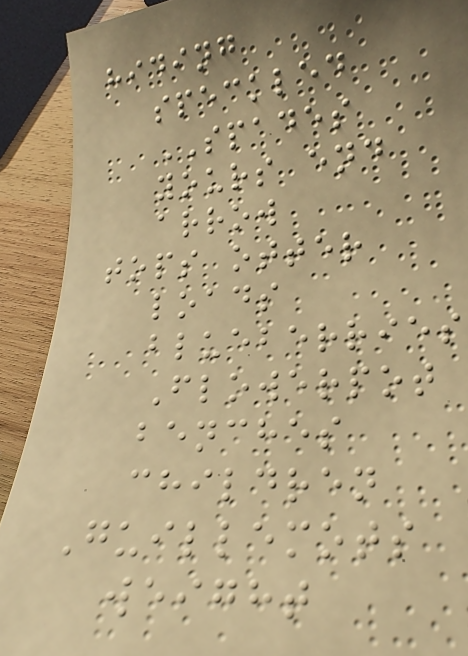hiding
speckled
SPADES
yours end
arrow
tops otter
loads
blueberries
Flowerpot
benches
children
Guillemots
weight
